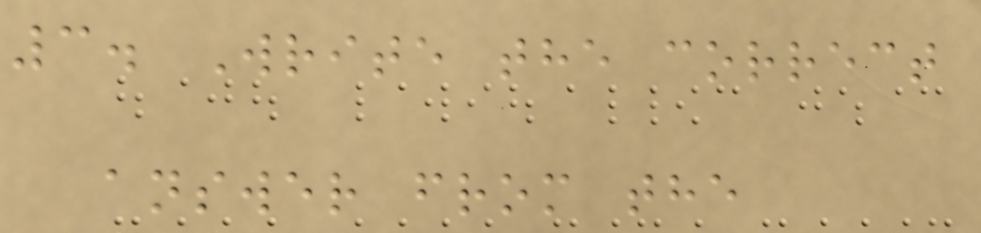3. Write the correct
answer from the
